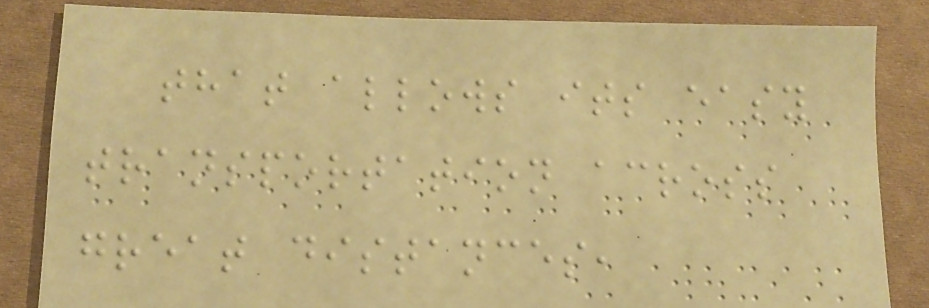that allows its easy
transportation across
great distances,
